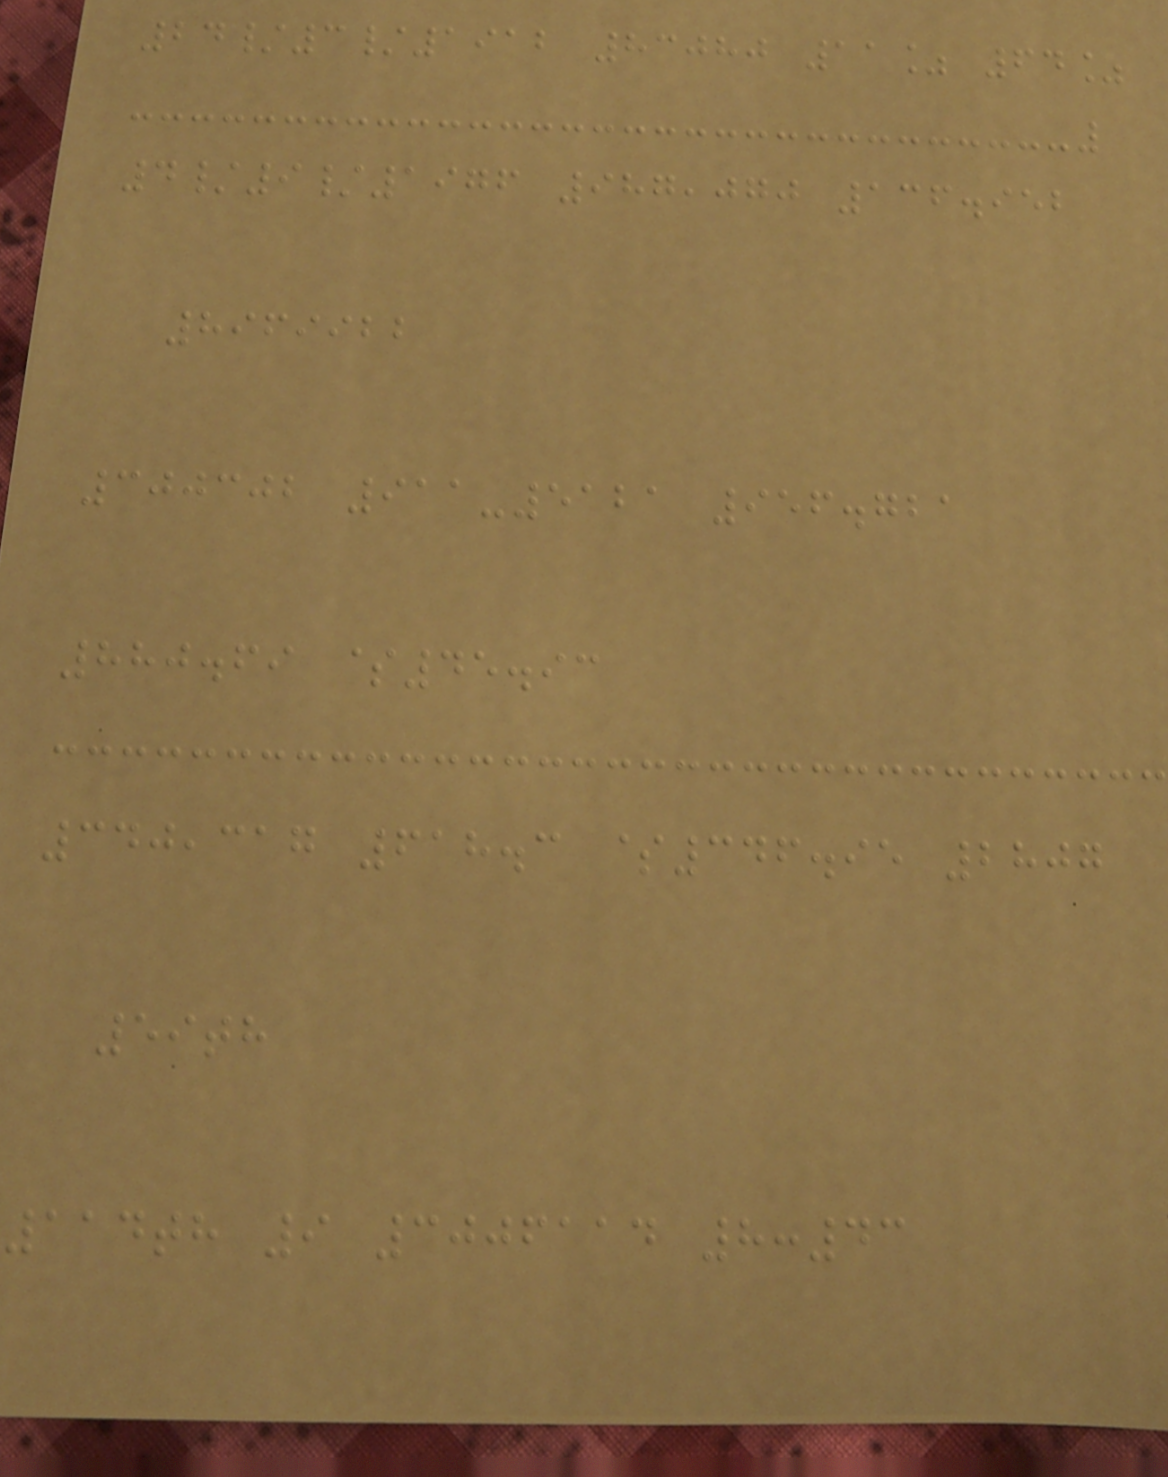24/3/1912 83080 11% 64%
4/9/1976 987,070 136.952
8969922
300302 911-5121 956.721
880.69 $45.93
340,317 618.3 $346.95 2807
59th
114th 9 3006114 8:43
